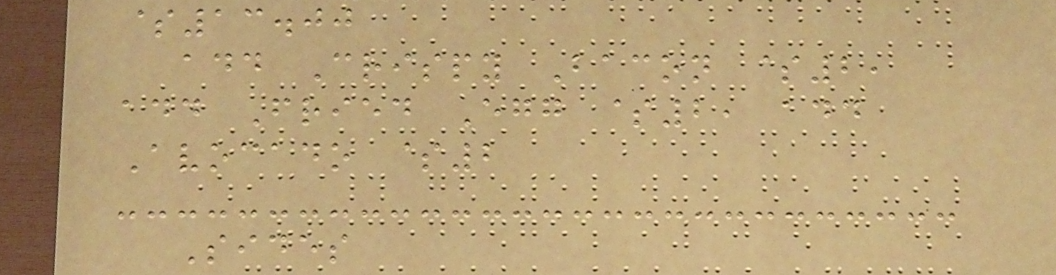$13.00
add Crispy Bacon $2,
add Fried Egg $2, add
Avocado $2
Sides
